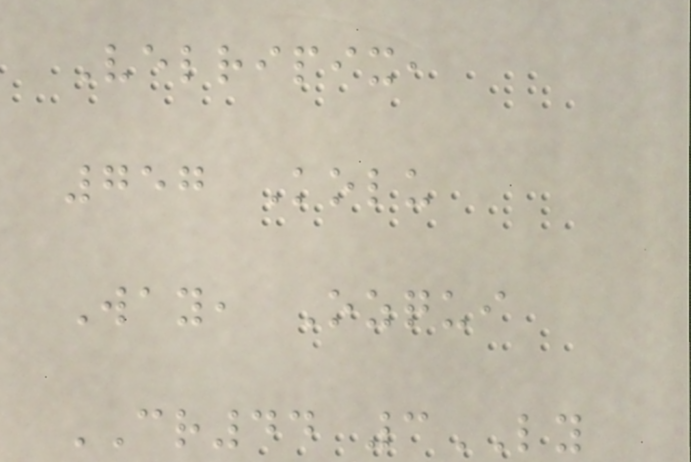Velripix,
757 Kolu
Way, Ozqui
CR44 3LY
